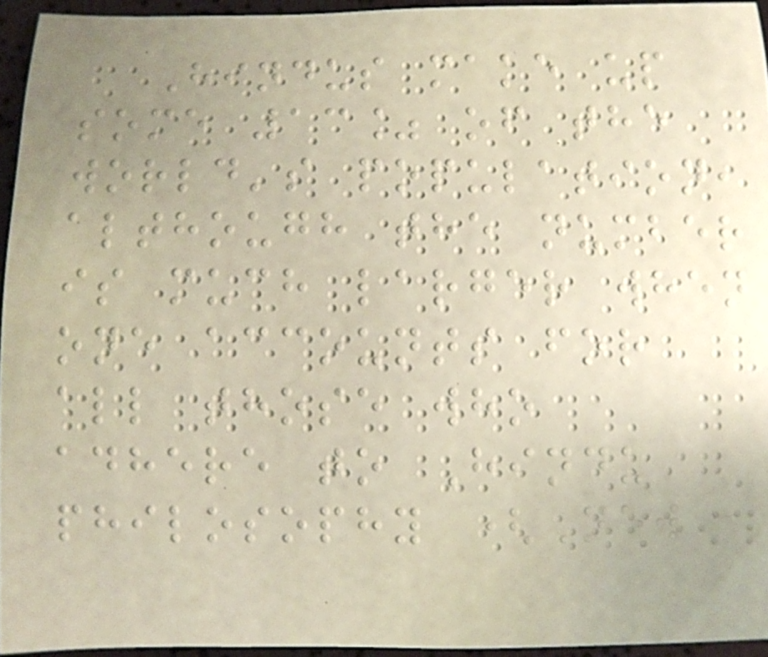Hindus make up
some 13% of the
world's population,
although the number
is much larger when
one accounts for
all those who
adhere to Hindu
philosophy (New
